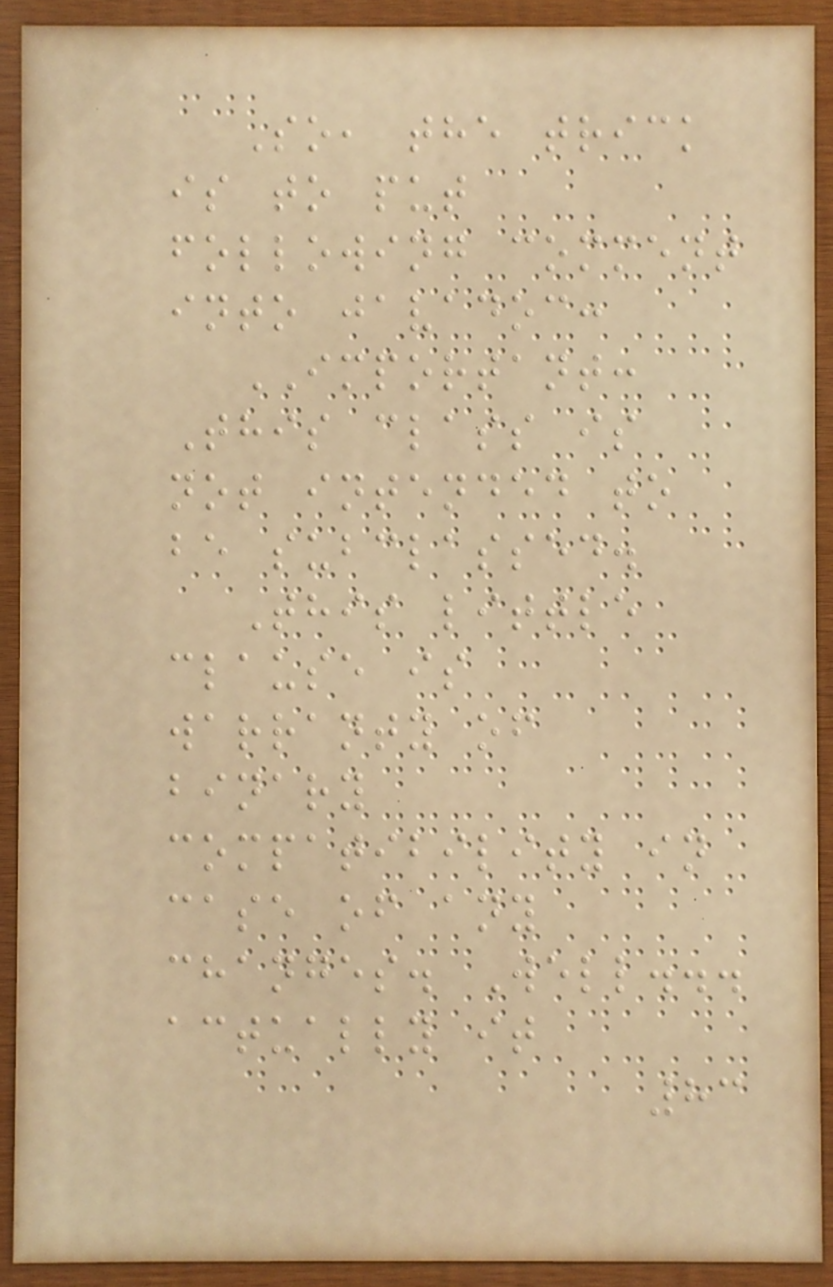So, the trick
is to put
following comment
into javadoc:
IMPORTANT:
This class is
not intended to
be subclassed.
This little
clause is
warranty of
binary
compatibility in
case of any
changes. Well...
actually it
83
